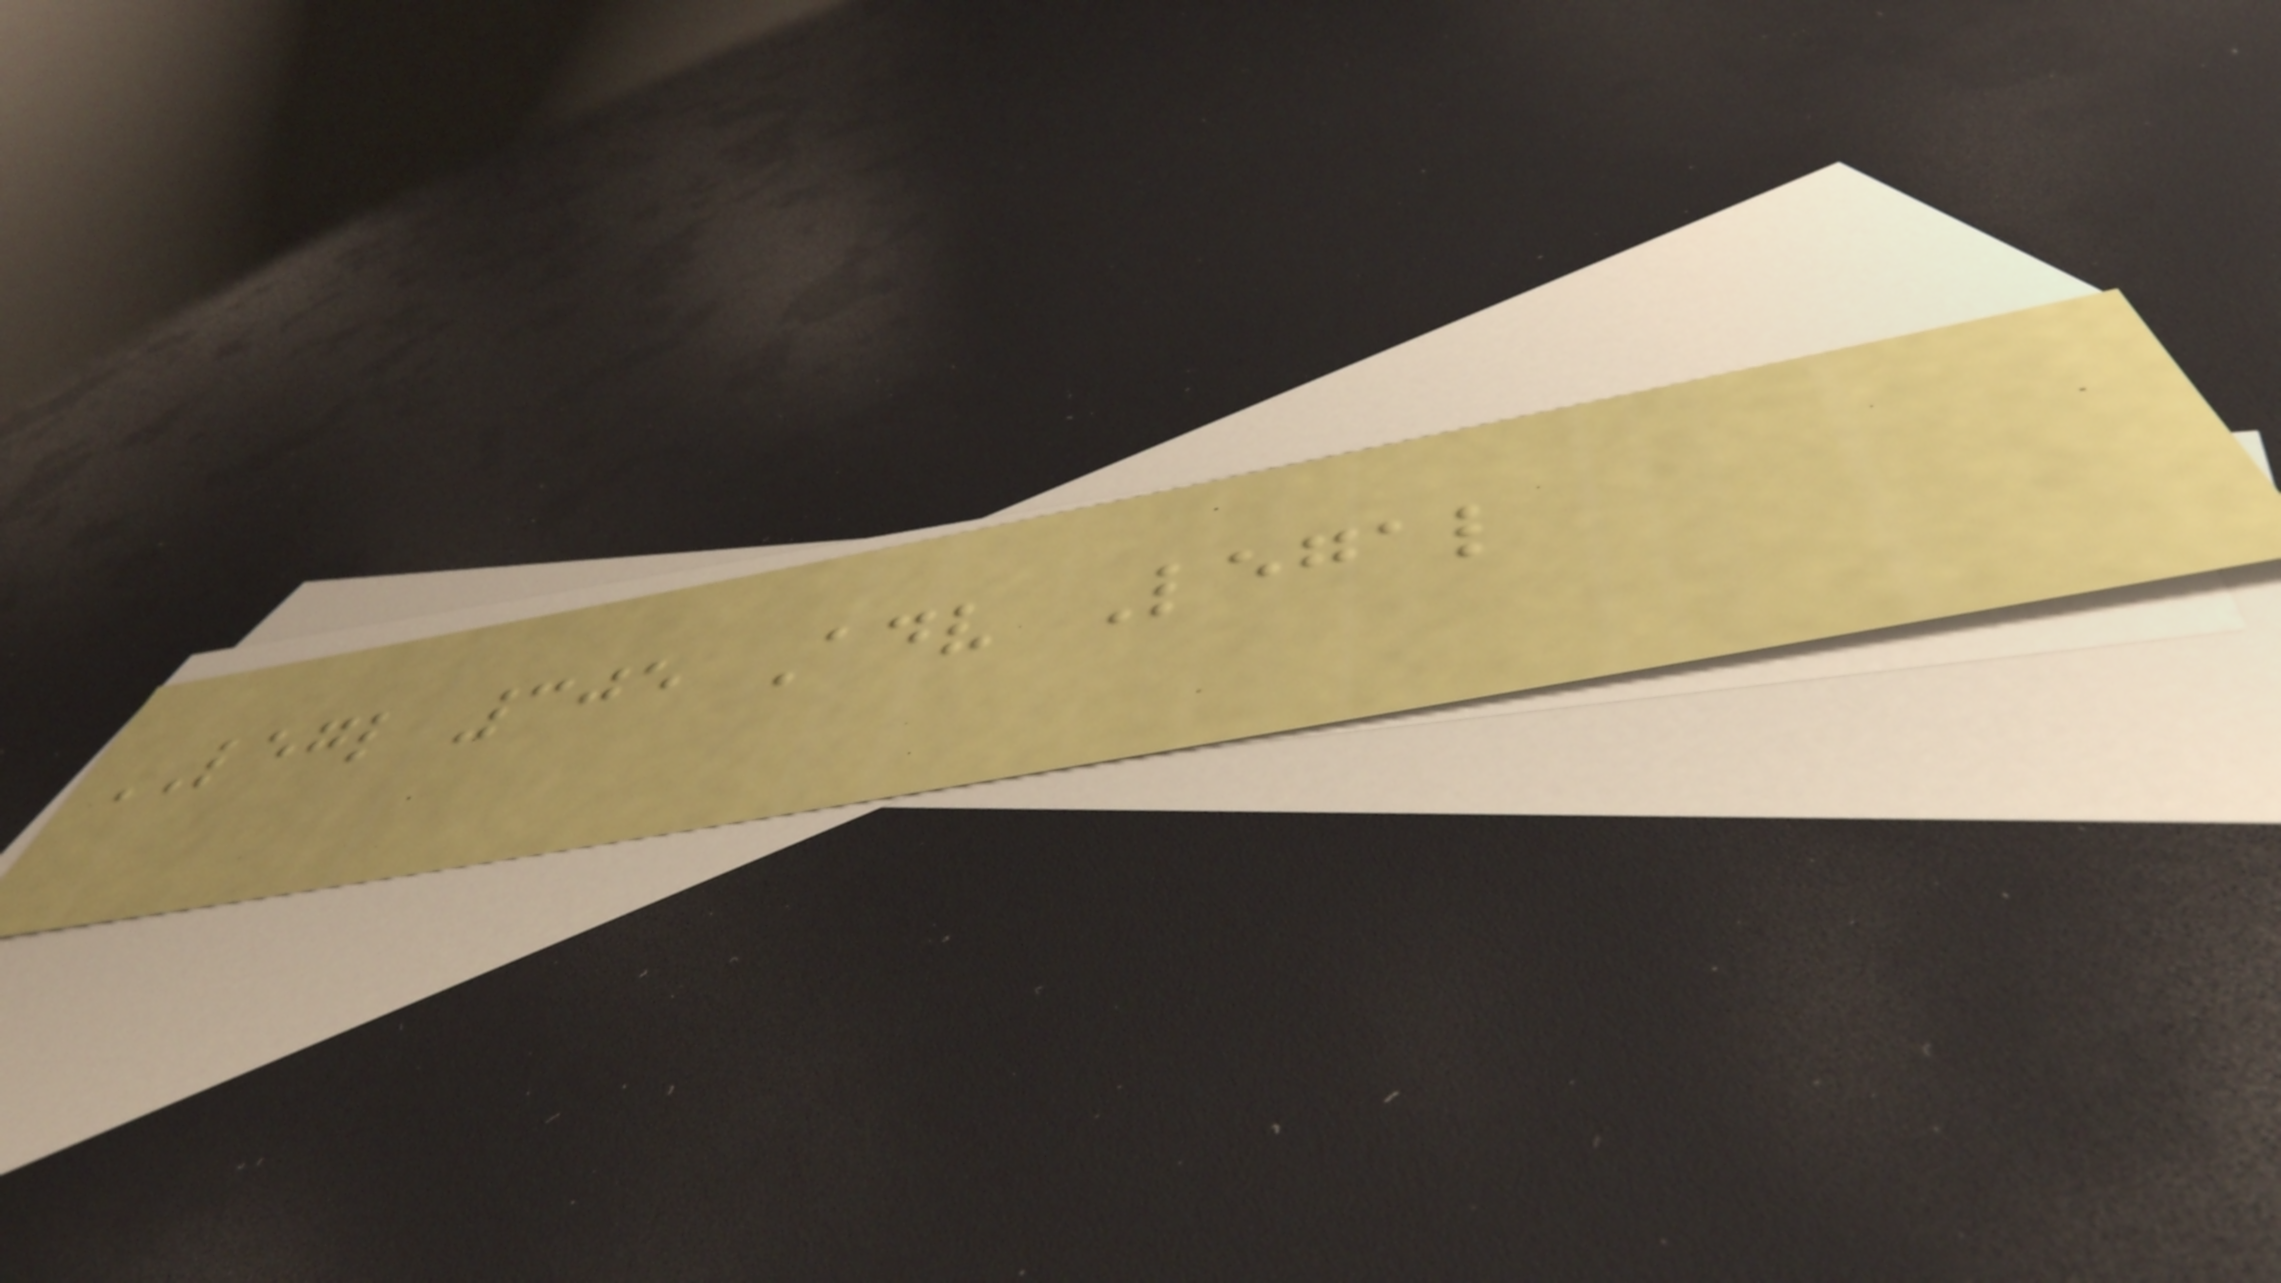LEGL 305 Adv Legal
